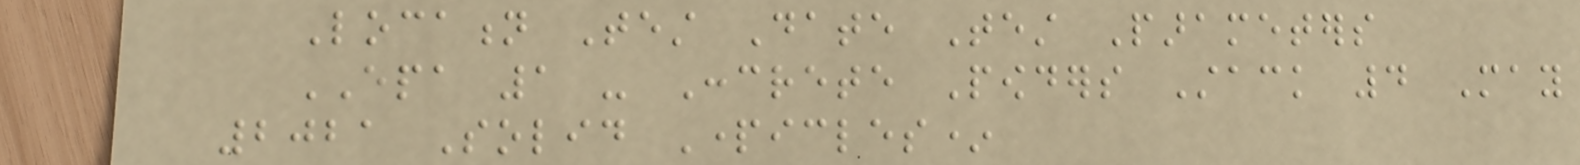Location Test Date Test Parameters
EPA 1 - Concrete Powders Stack 4 May
2021 Solid Particles*
